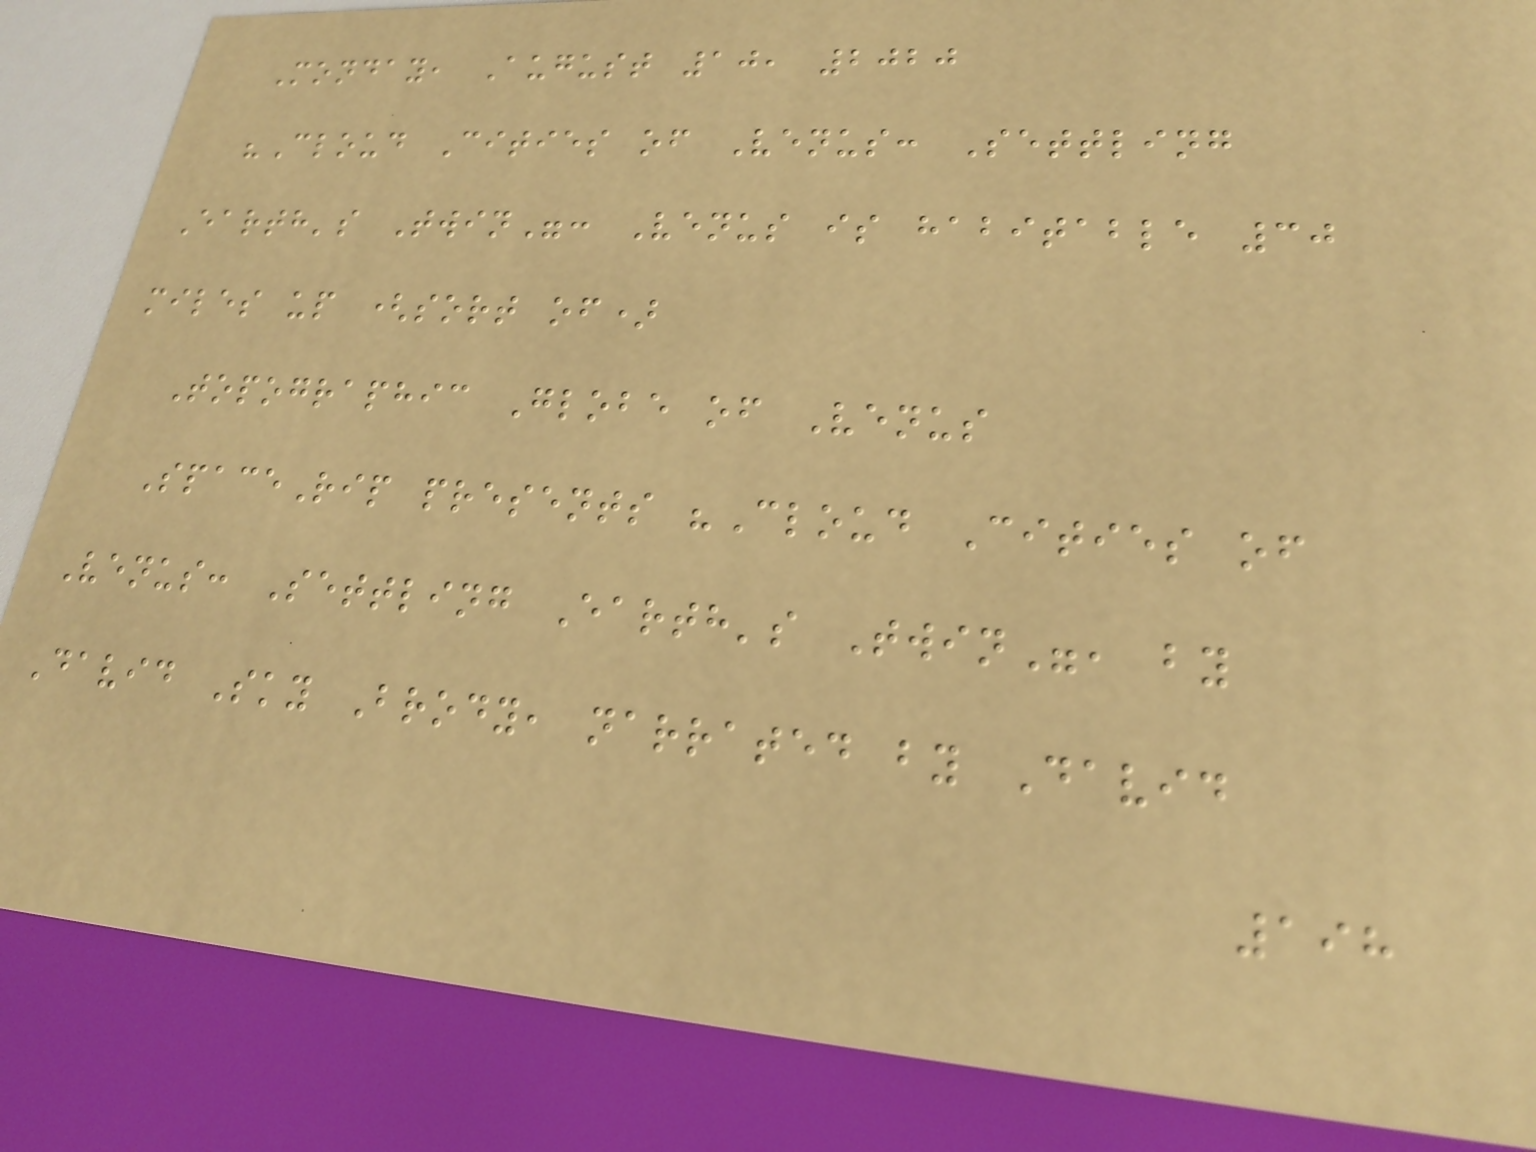Monday, August 10, 2020
"Cloud Cities of Venus: Settling
Earth's Twin": Venus is habitable 30
miles up (sort of)
Topographic Globe of Venus
SpaceRip presents "Cloud Cities of
Venus: Settling Earth's Twin", by
David Sky Brody, narrated by David
198
